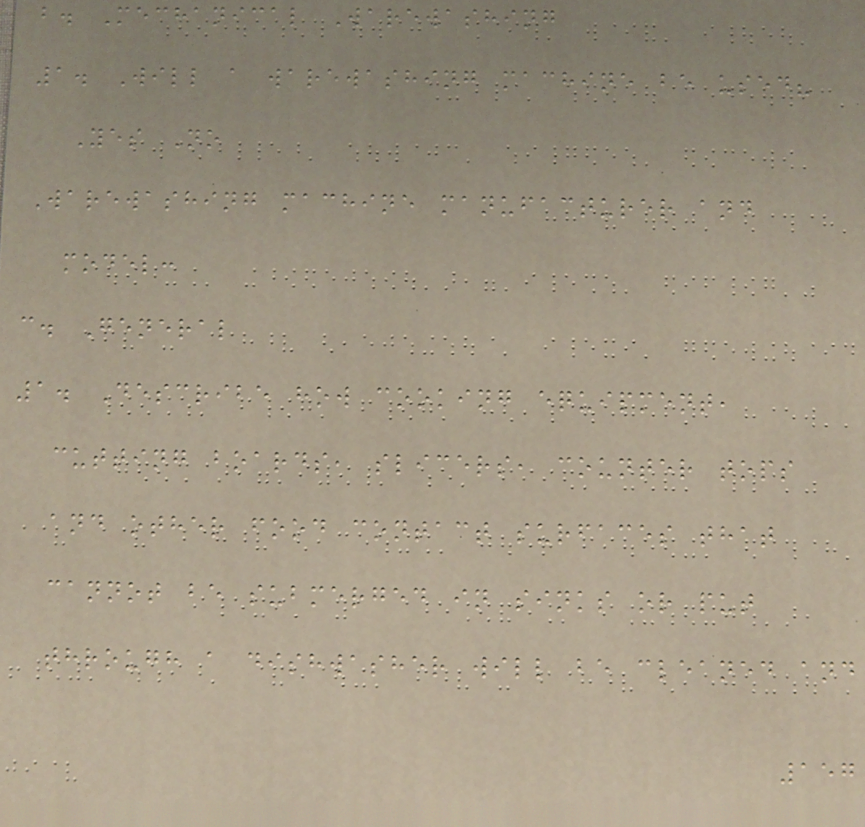b. Mechanical Warewashing
1. Will a warewashing machine be used?
Yes No
Warewashing machine manufacturer and
model:
c. General
1. Describe how cooking equipment,
cutting boards, slicers, counter tops
and other food contact surfaces that
cannot be submerged in sinks or put
through a dishwasher will be cleaned and
157
